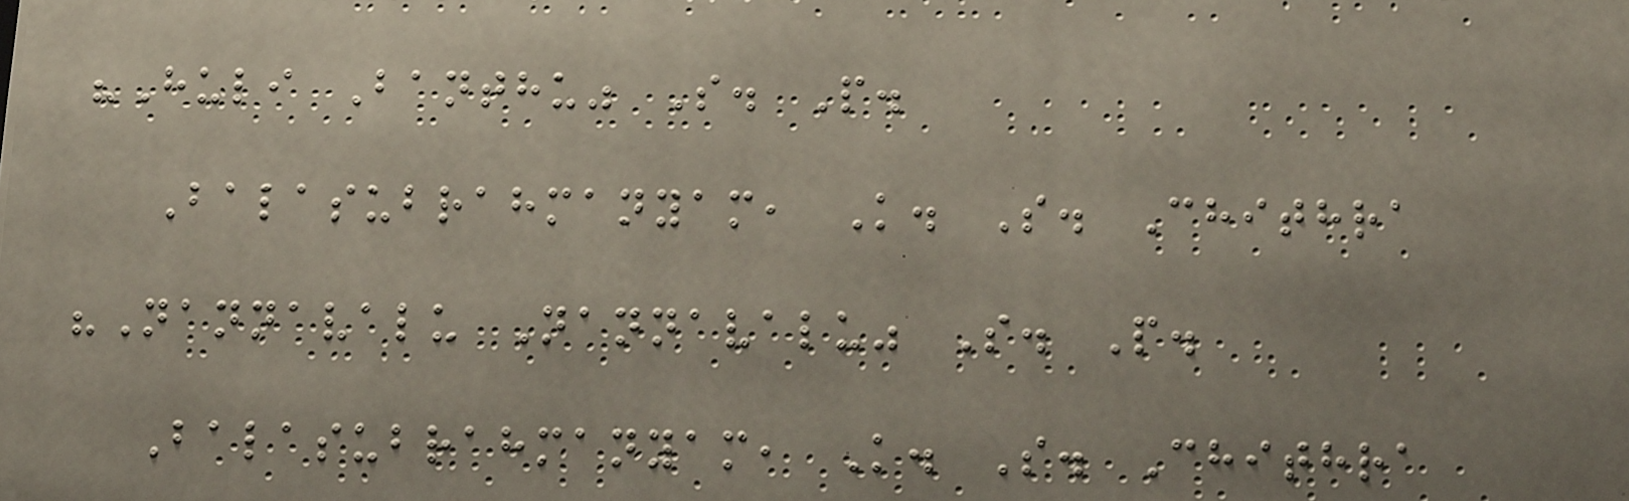"Huli Banthu" S. P.
Balasubrahmanyam, K. S. Chithra
"Nannavalu Nannavalu" S. P.
Balasubrahmanyam, K. S. Chithra
